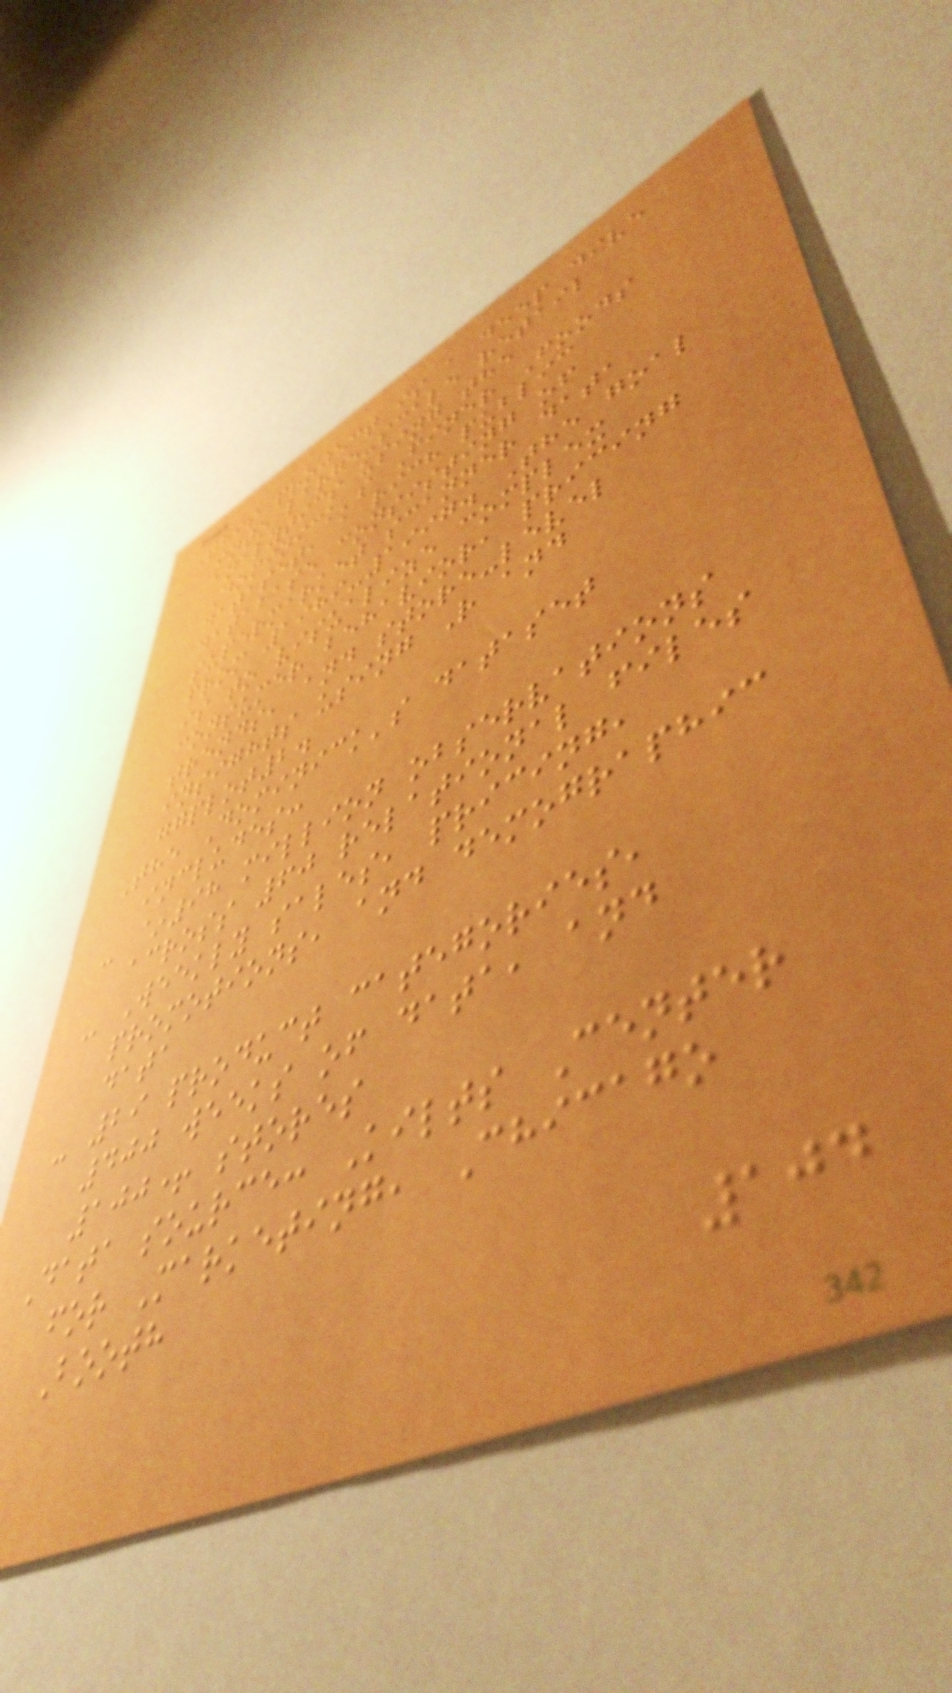This project is a deep dive
into large-scale retail
analytics using the
Dominick's Finer Foods
dataset, a rich public
database consisting of
supermarket scanner data
from 1989-1997. The goal
is to visualize complex
consumer behavior, pricing
trends, and store-level
insights using R and
ggplot2.
The Dominick's dataset
includes:
- ~98 million observations
across 60 relational files
- Weekly sales, pricing,
promotions, and demographic
data
- 29 product categories,
400 weeks of data, and
100+ stores
Data source: Kilts Center
for Marketing, Chicago
Booth
104
